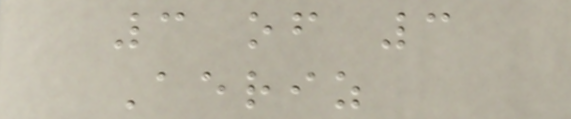3 of 3
Aeriz
